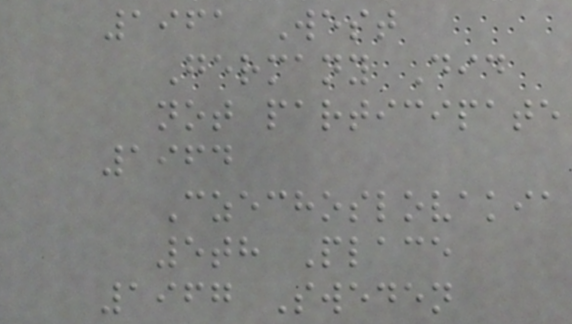1961 West
Germany Did
not participate
1964
Czechoslovakia
5th Place
1967 Sweden
